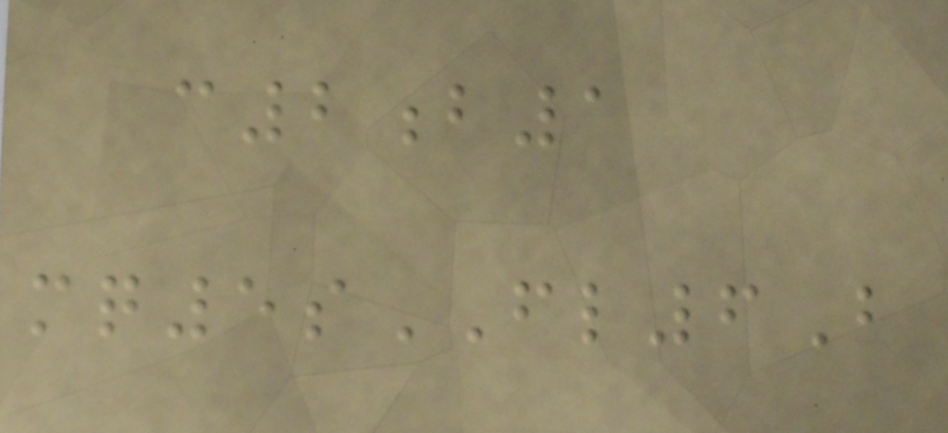c2b1
mq5sFL6B
